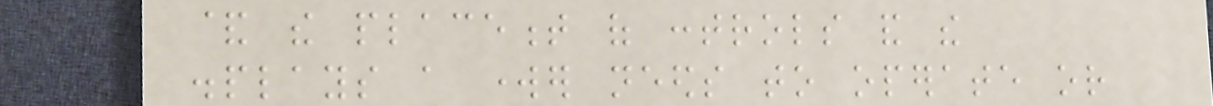& the placement of controls and the
displays a worker needs to operate or
